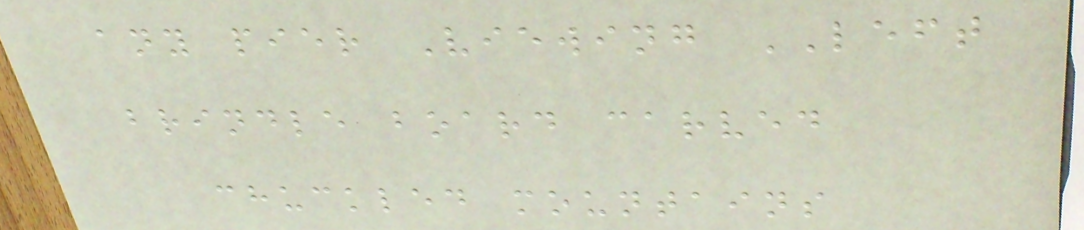any pier Viewing LEFT
brindle board carved
chuckled mountains
